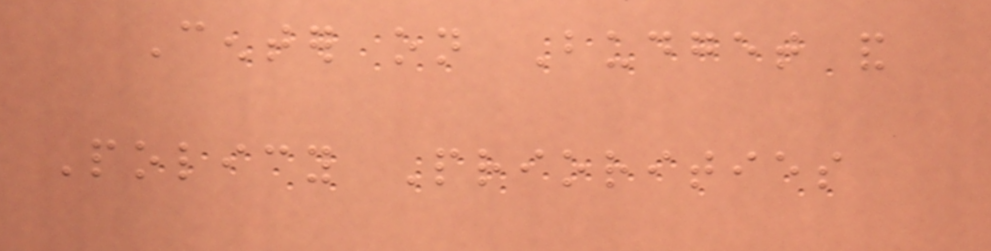Center on Budget and
Policy Priorities
